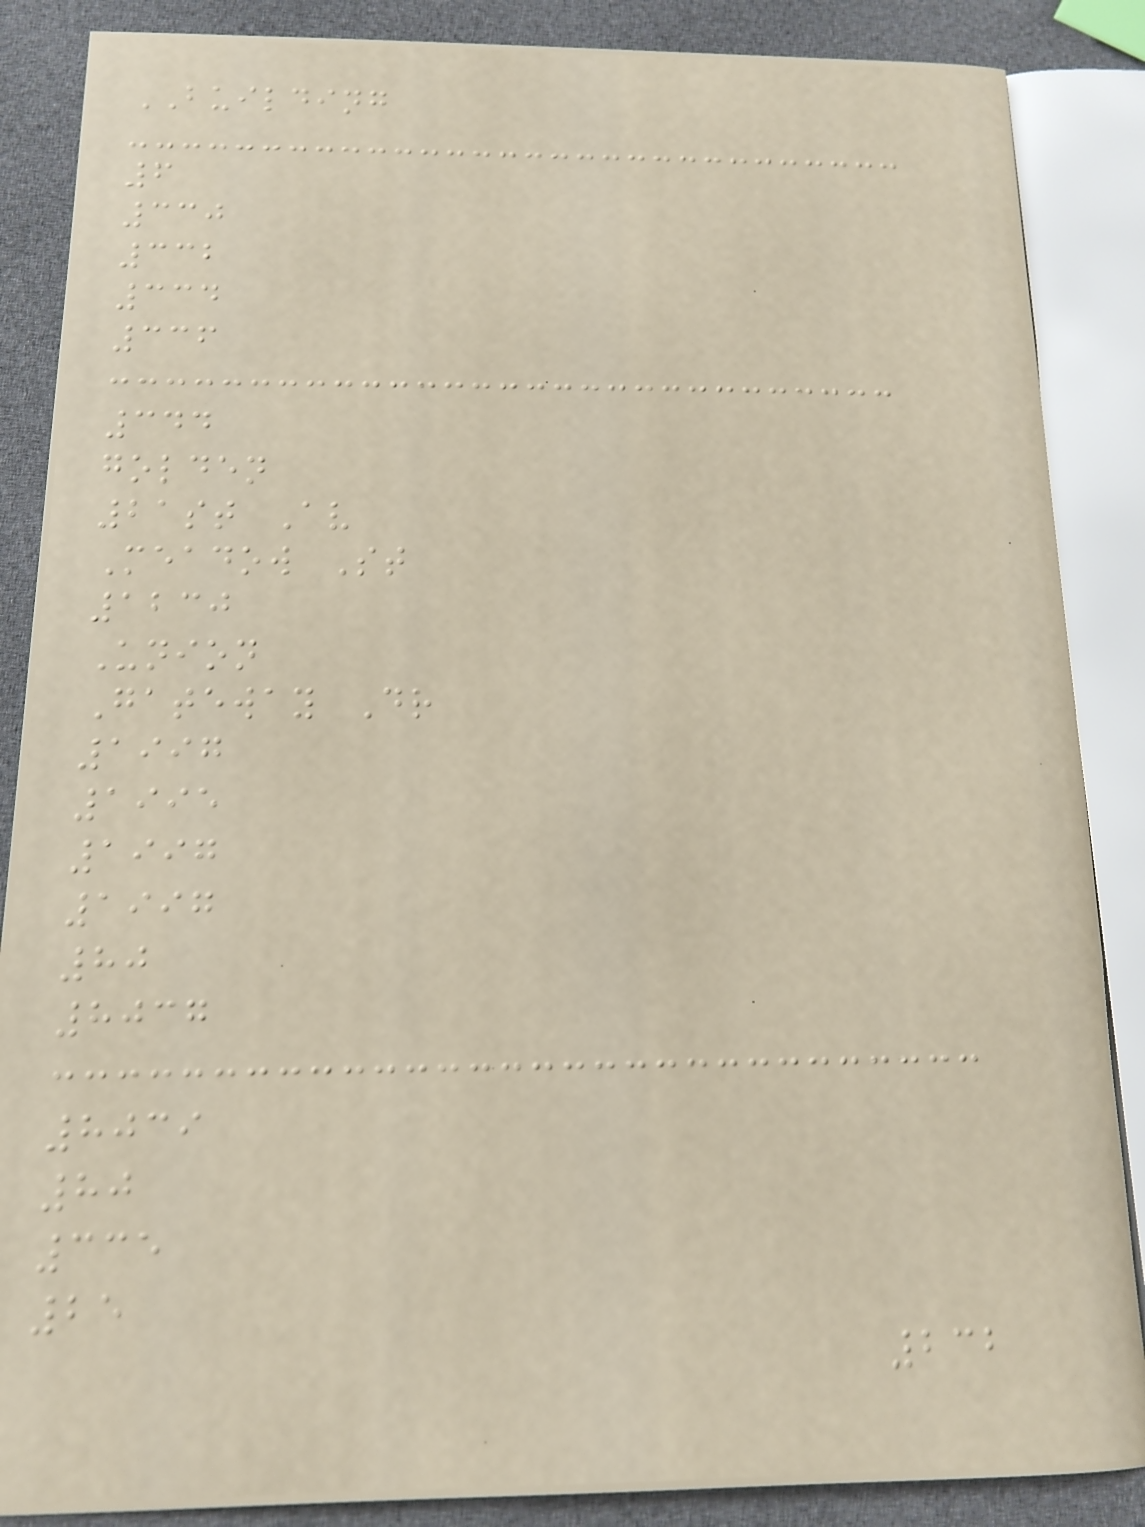BUILDING
6
330
332
334
336
344
golden
21st Av
Meadow St
1230
Union
Gateway Dr
1997
1995
1997
1997
80
8037
8039
80
335
25
232
